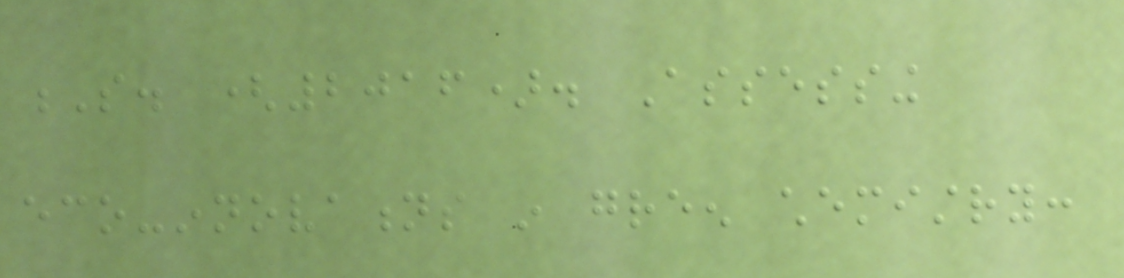S. (2016). Assessing
eco-innovations in green chemistry:
